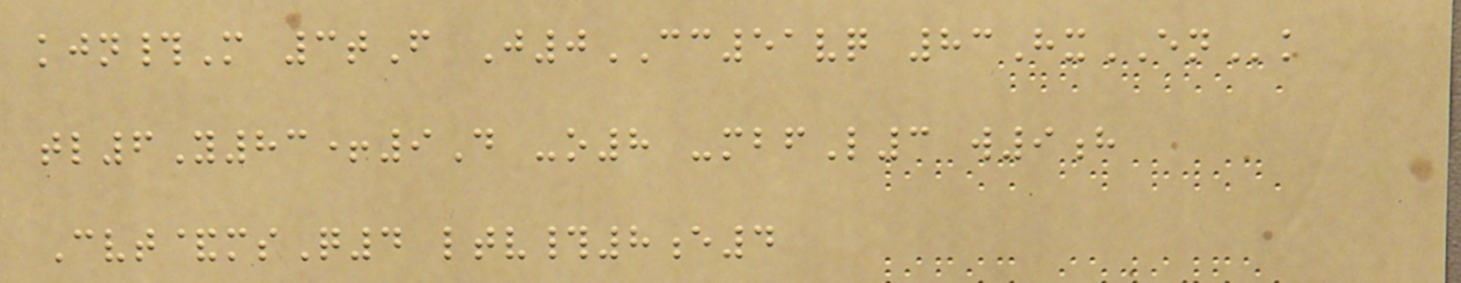kjn#M 3tF J0CC51vq 83HxENk
tl6Y83+9D -o8 -mbfL3 w9h
Cvt&msQ4 ltv#8e4
